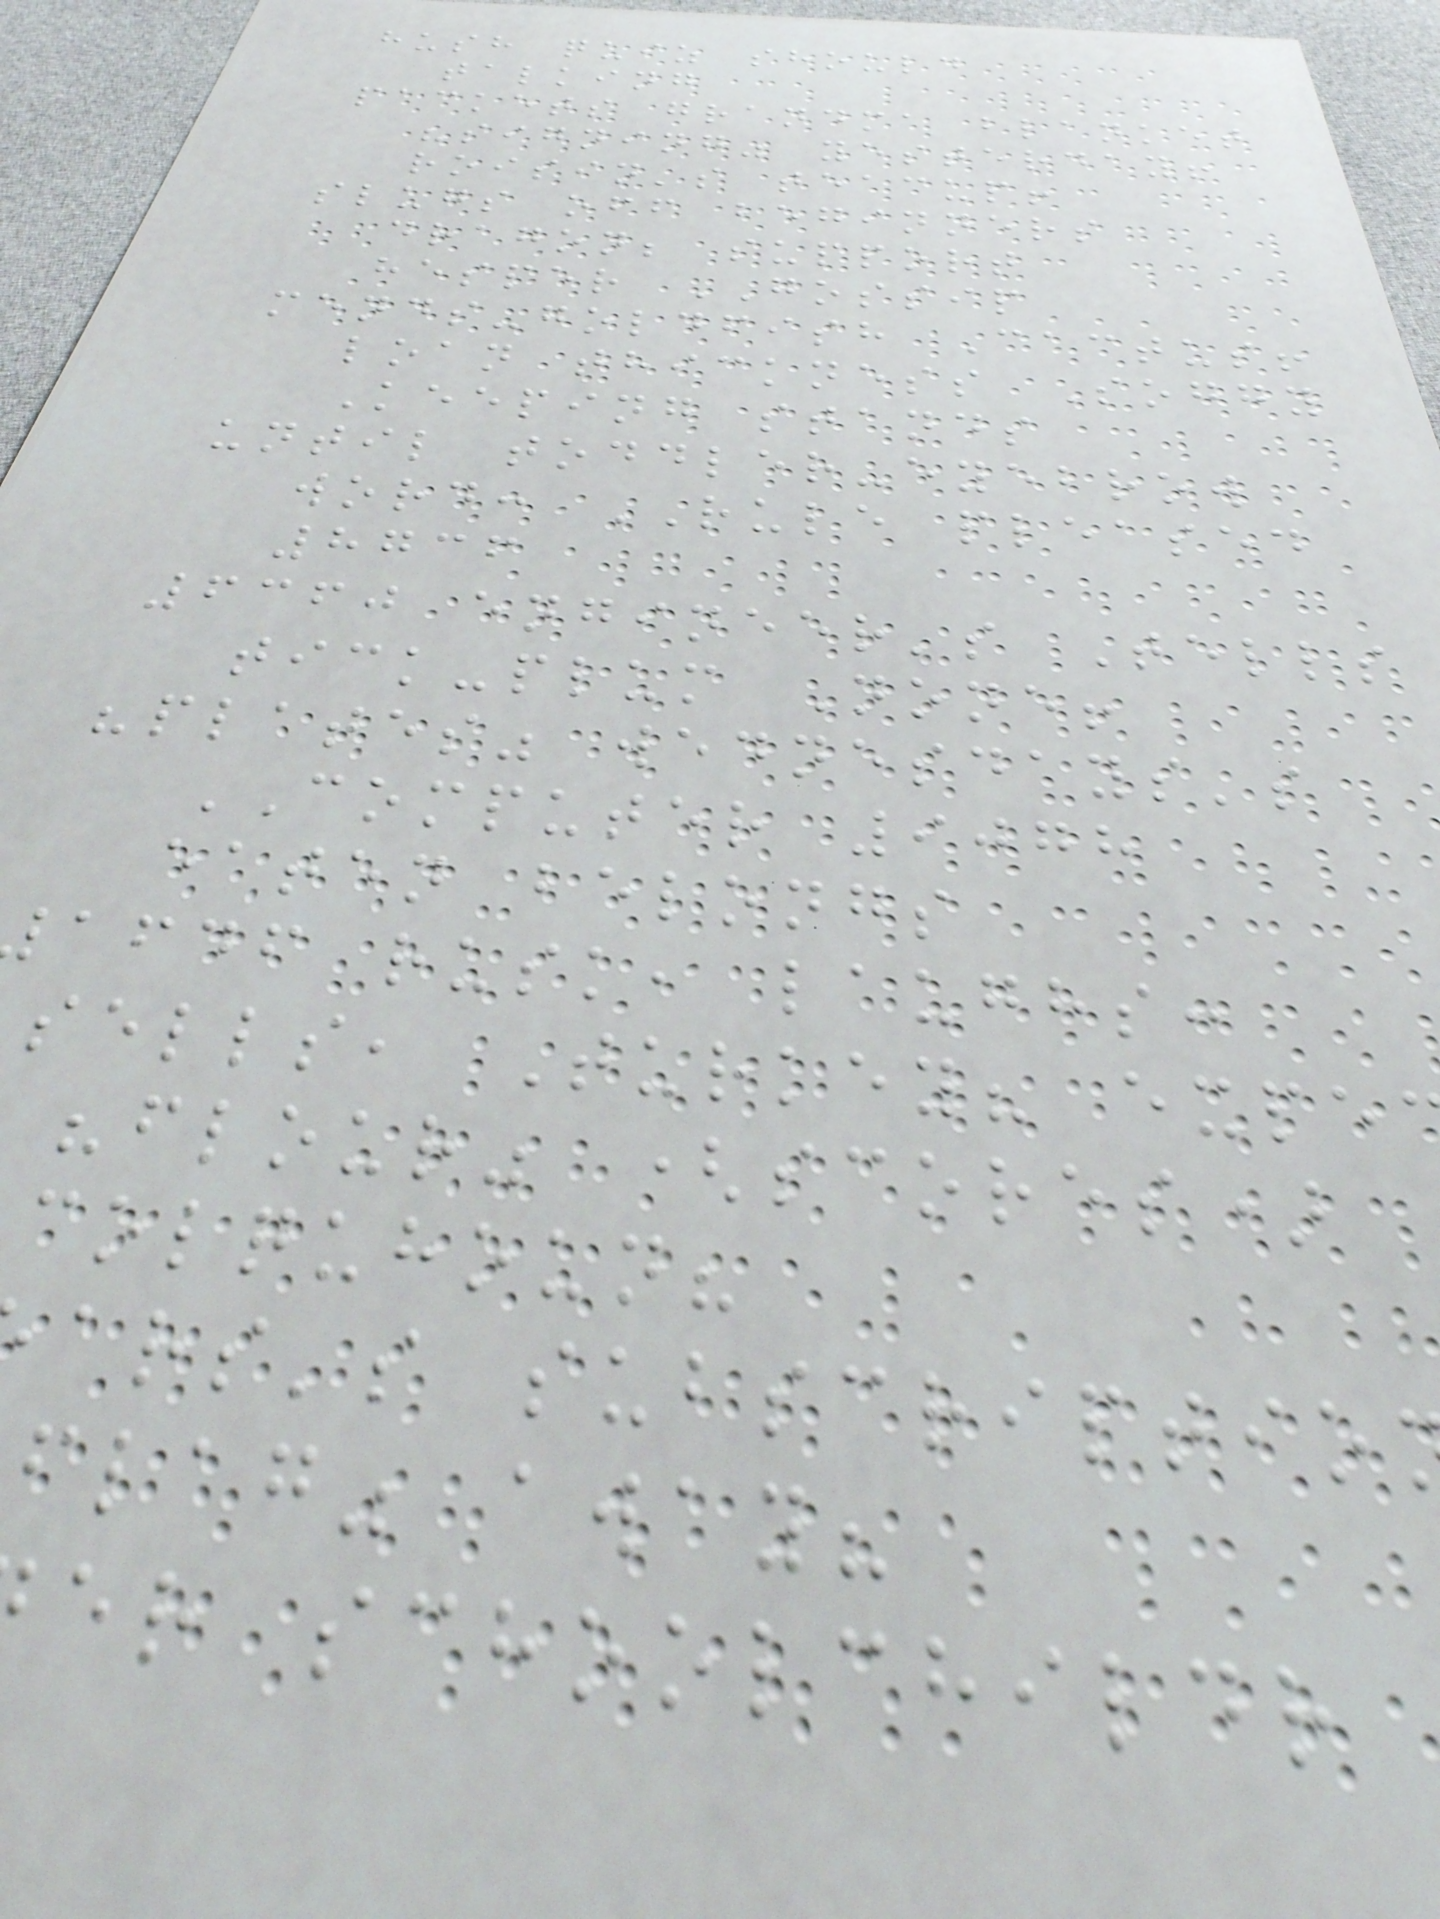hush quiz should
talking
packets grandma blanket
"signing" yesterday!
roisin's teacup!
slugs off beginners
dragon; support
hesper GOSSIP
mends-goldfish Cactus!
loan thickness Soggy
Keeping stands
until toddler-eyebrow
word: RULE pleased
8736
6360 engineer's Tells
tick-plum None!
"plates" wednesdays's
COMPUTER 9078
eaten belongs
afdf rusk, laughs:
sells, Turkey? expe
"flour" (scores)
colquhoun?
ars's subscriptio
flag" away?
er schoolchildr
